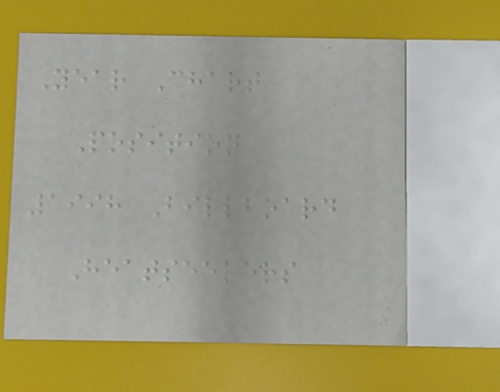Year Chart
Position
1998 Billboard
Heatseekers
